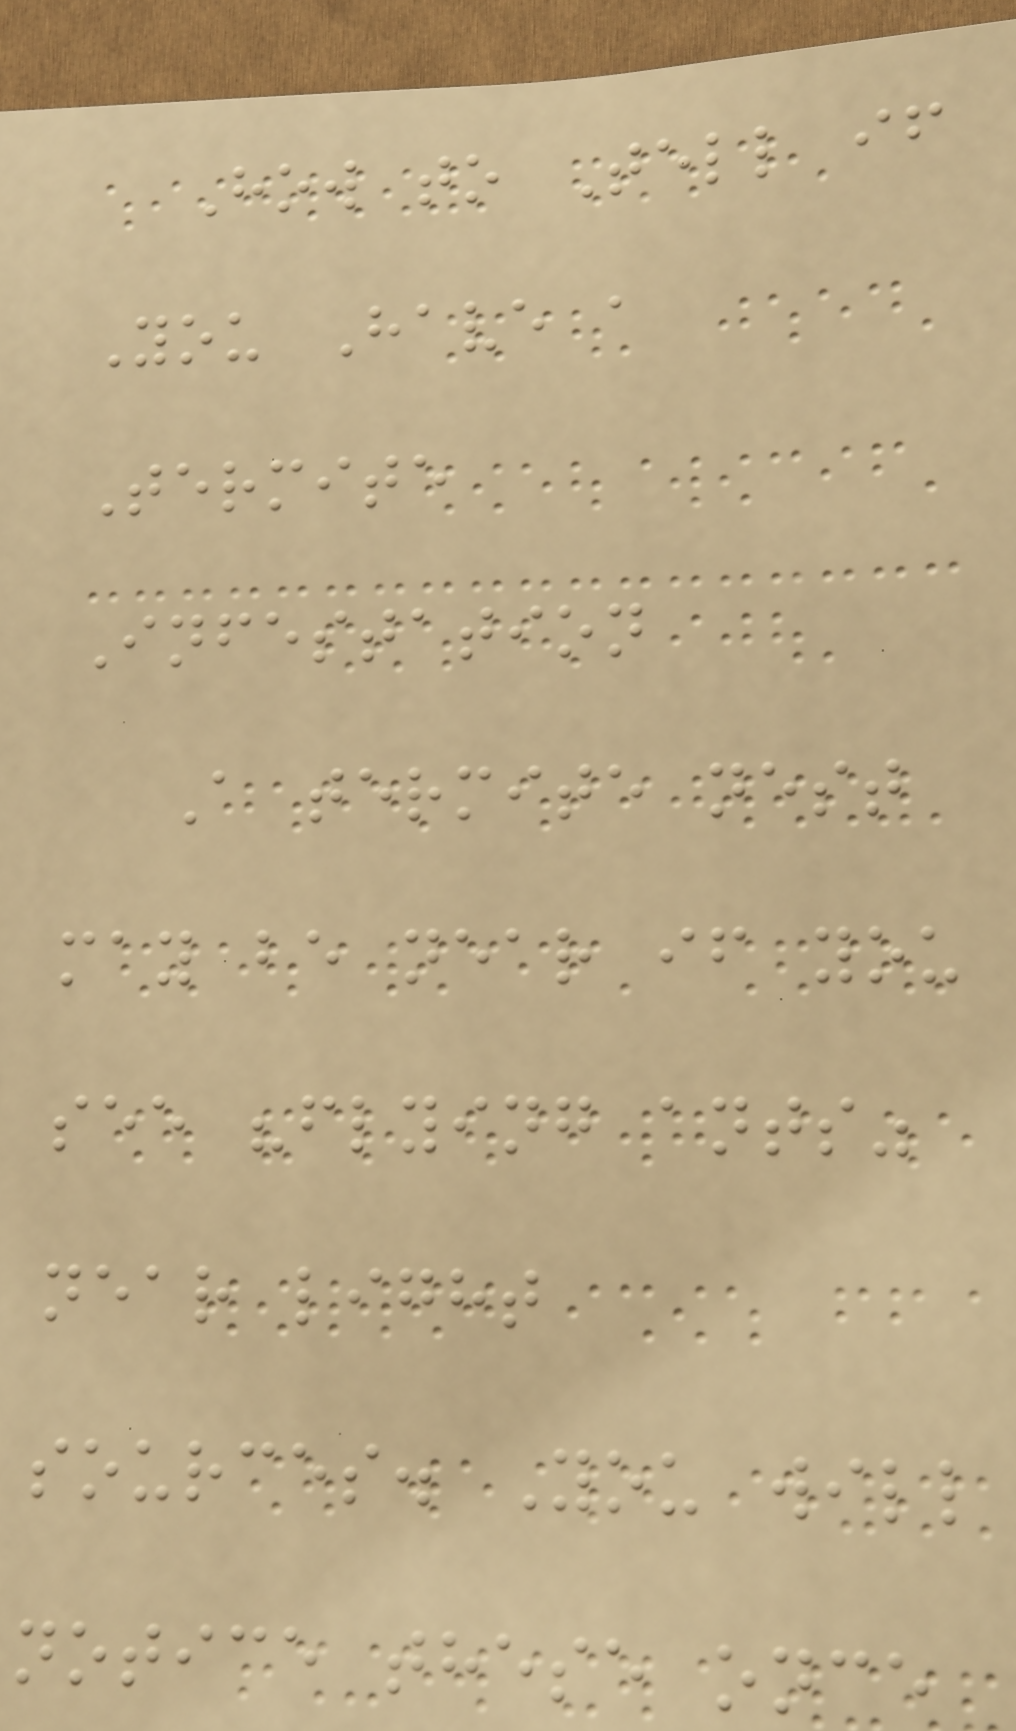How to Tell if
You Have a
Termite
Infestation
A termite nest
may be near if you
see "flying ants"
near light
sources. You will
notice these once
